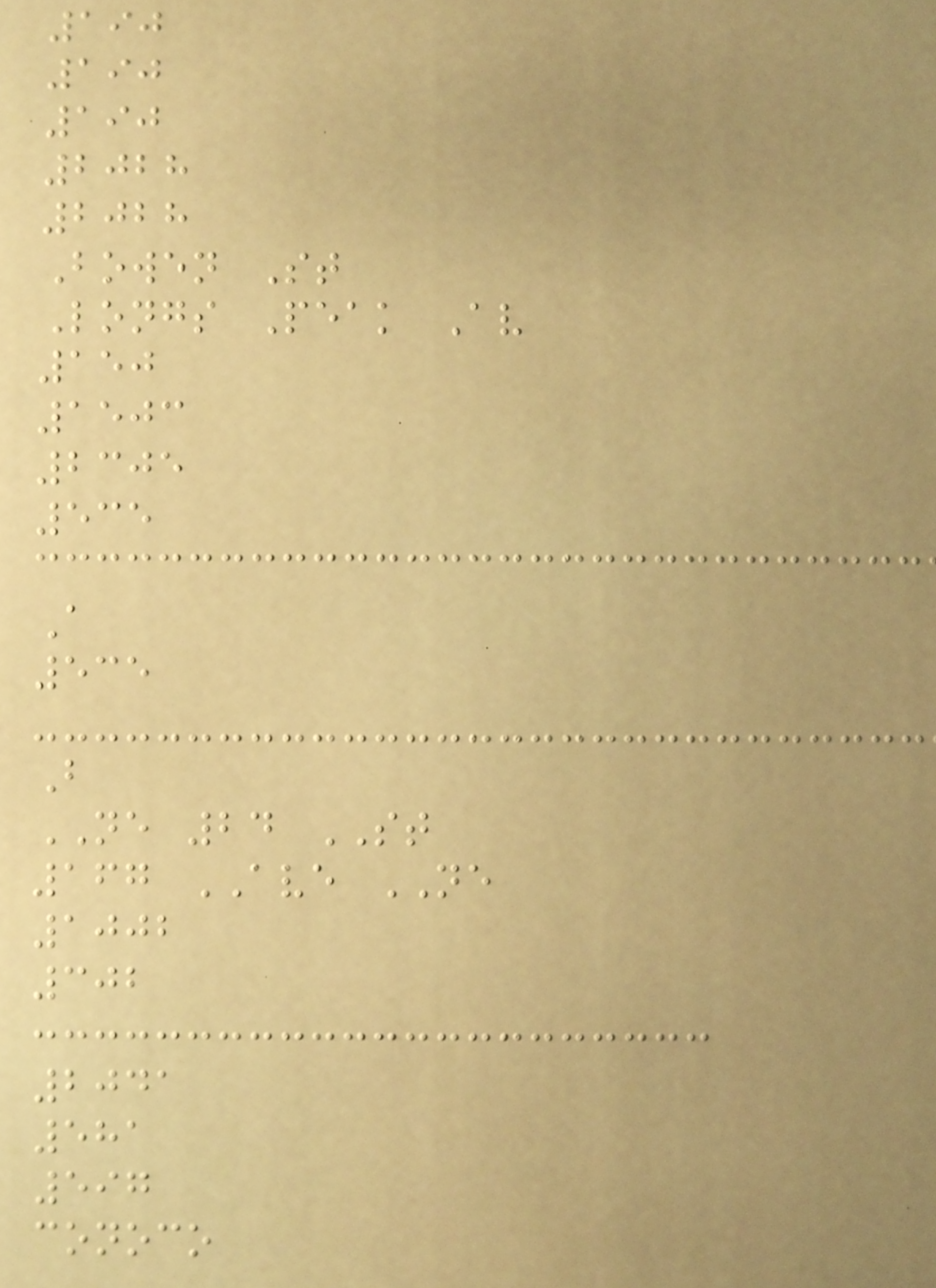190
190
190
2028
2028
Bowen St
Longs Peak Av
150
1503
2305
535
A
535
B
NE 24 ST
167 AVE NE
1002
302
2041
581
597
conoco
